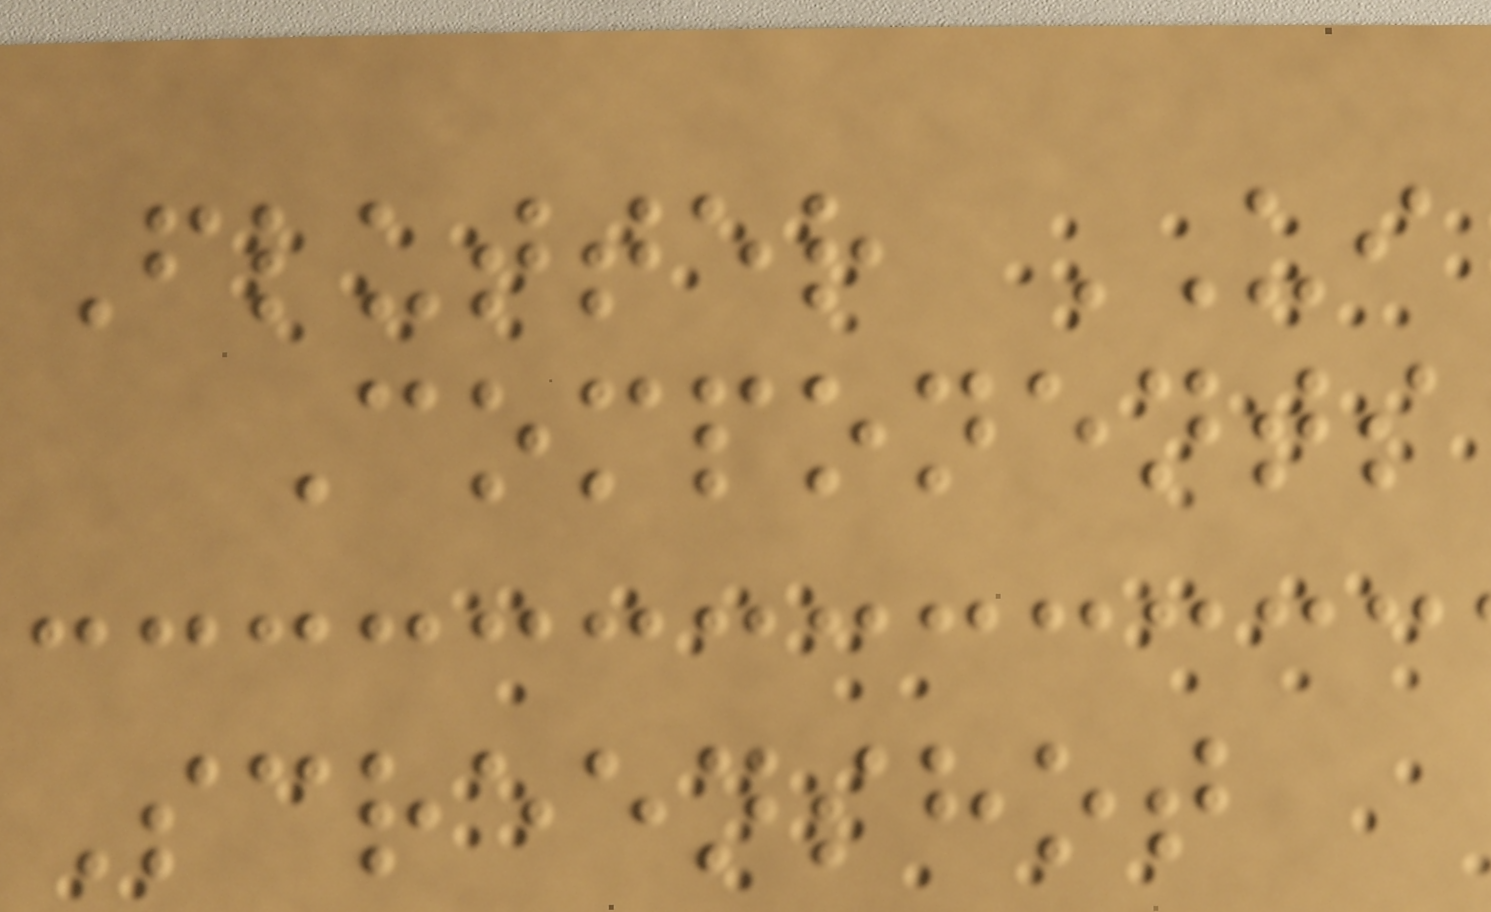Flutter UI
Components
Screenshot
